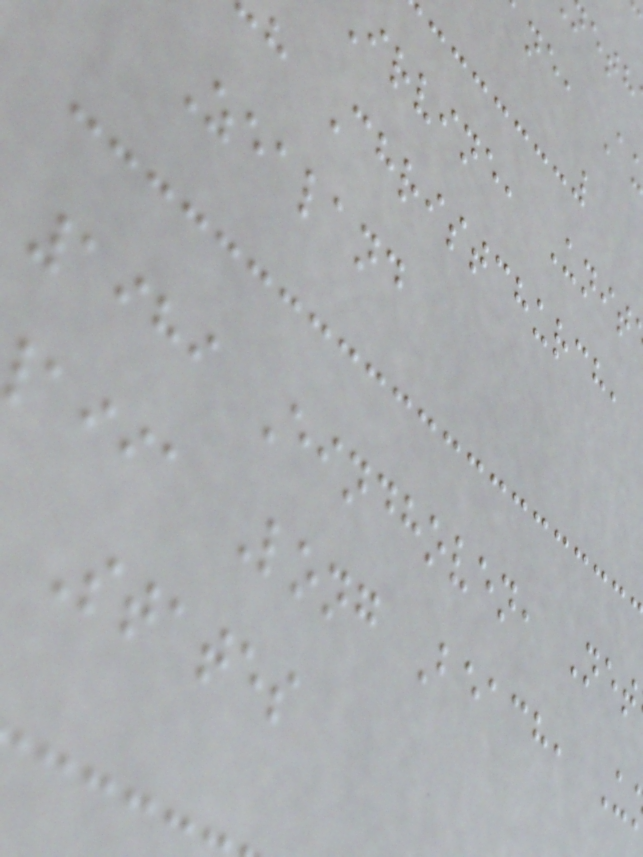irvine, Unit
h Christchurch,
Zealand
1989 Eindhoven, Net
aiia Long Beach, U
States
